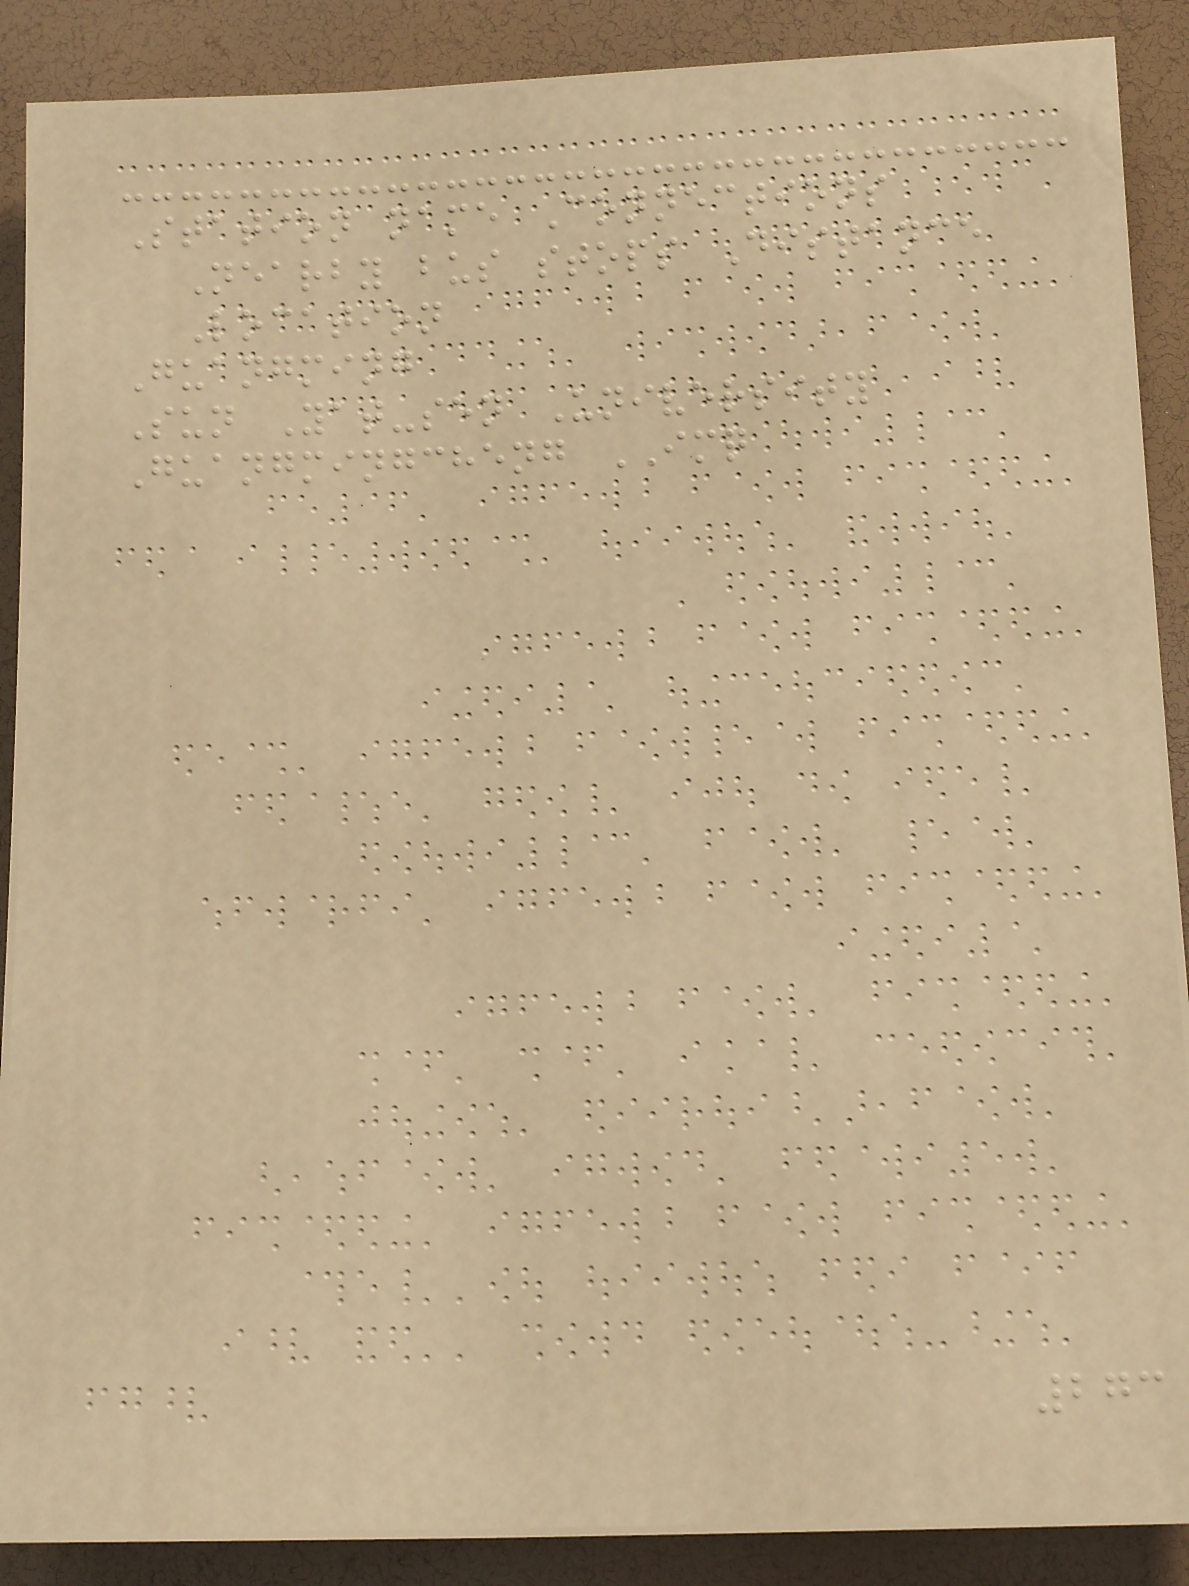Station name Connections
Nearby bus stops Distance
Location
Guangming
Sun Yat-sen University
Guangmingcheng IMQ
273
